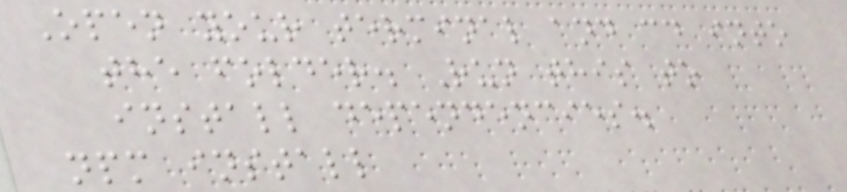Open your terminal and cd into
the folder. Run this to
install dependencies.
npm install
